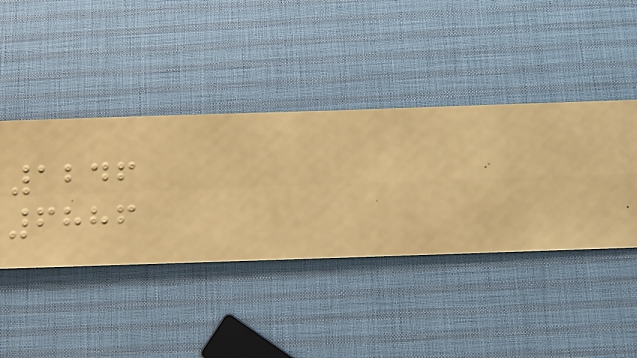1246
6886
